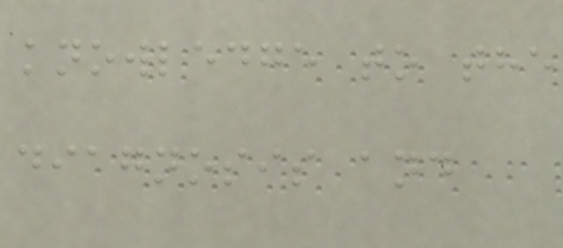knowledge to the
diagnosis and
